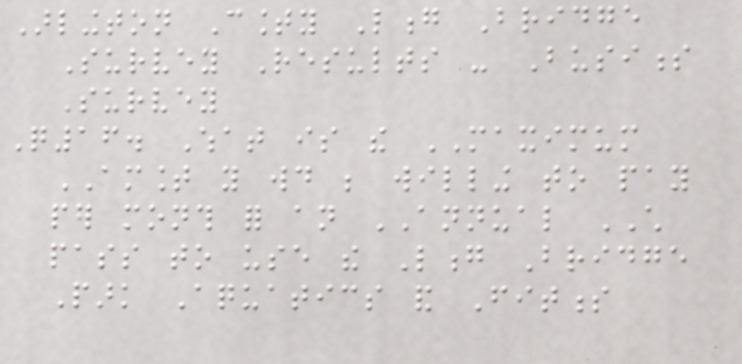Arlington County Long Bridge
Survey Results - Business
Survey
Q16. What is the MAXIMUM
AMOUNT you would be willing to pay
per month for an ANNUAL CHILD
pass to use the Long Bridge
Park Aquatics and Fitness
